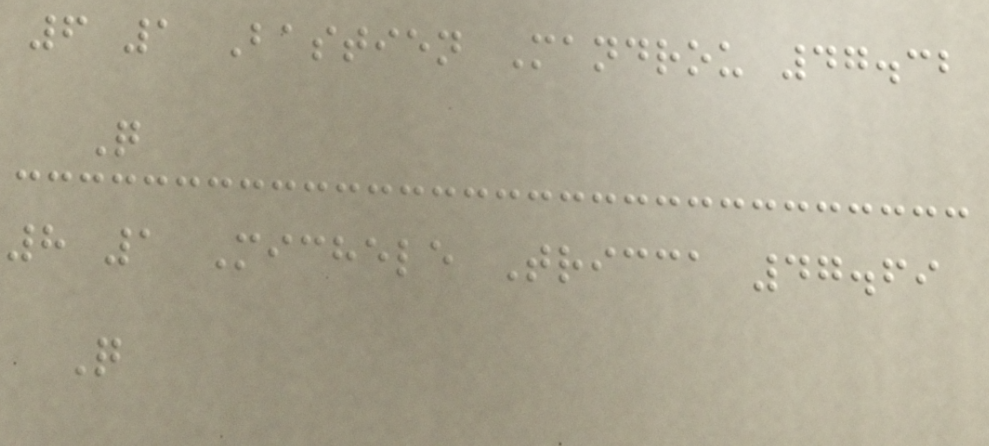6 1 Bastien Mandrou 47.32
Q
8 1 Michele Tricca 47.69
Q
